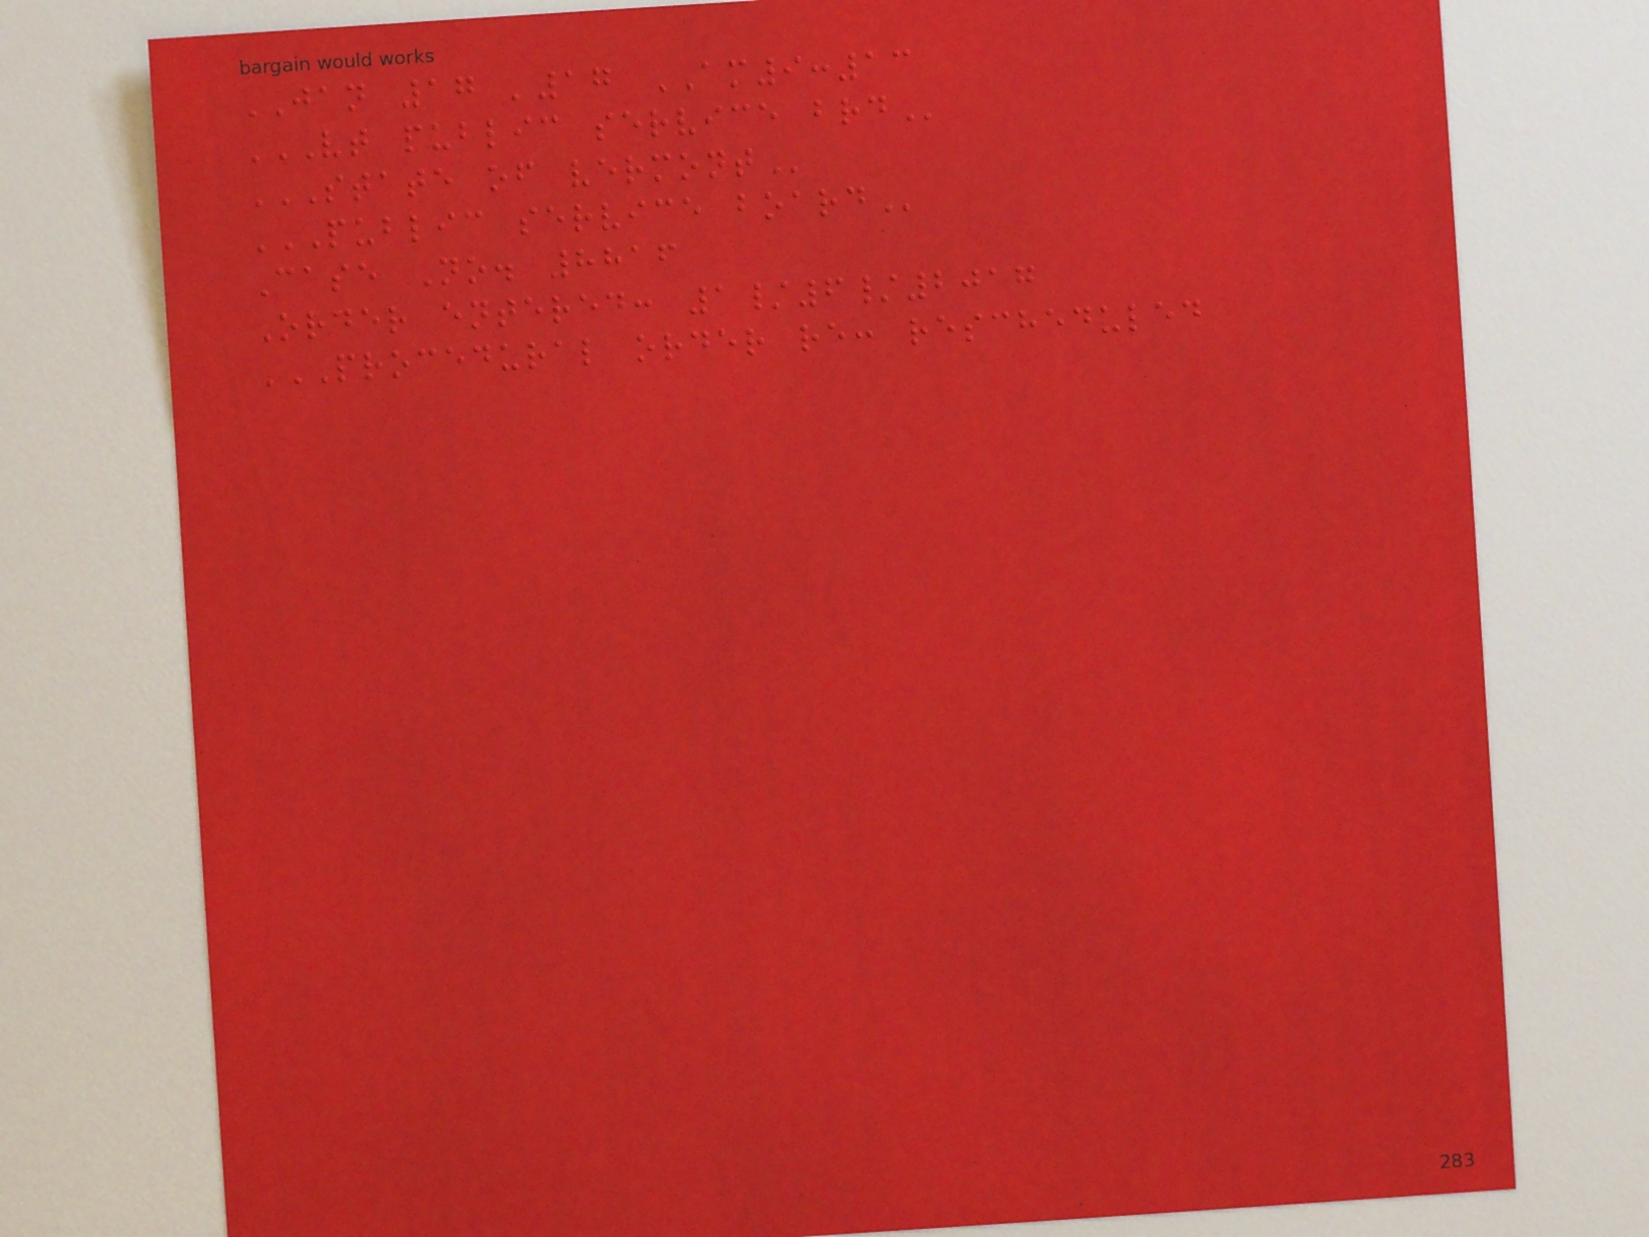JAN 17 '17 AM9:13
VT PUBLIC SERVICE BRD
STATE OF VERMONT
PUBLIC SERVICE BOARD
Case No. 8816
Order entered: 1/6/2017
PROCEDURAL ORDER RE: RESCHEDULED
